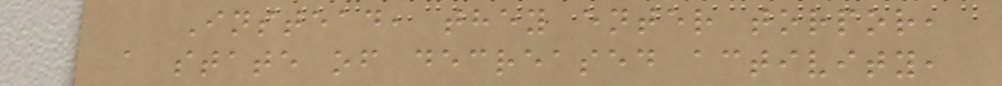Instead, they enter torpor,
a state of decreased activity,
